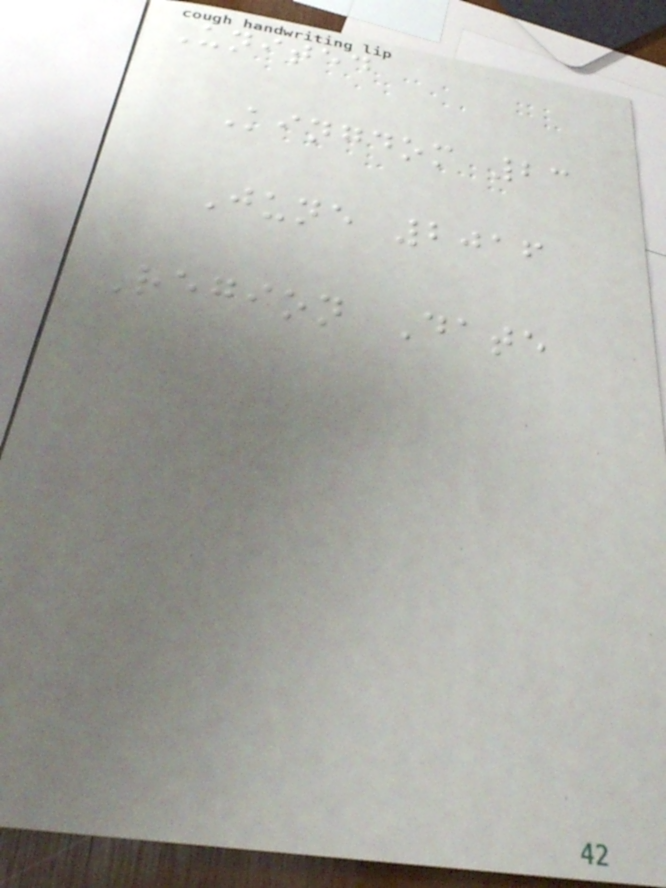United
Kingdom 23
June 2016
Region Date
